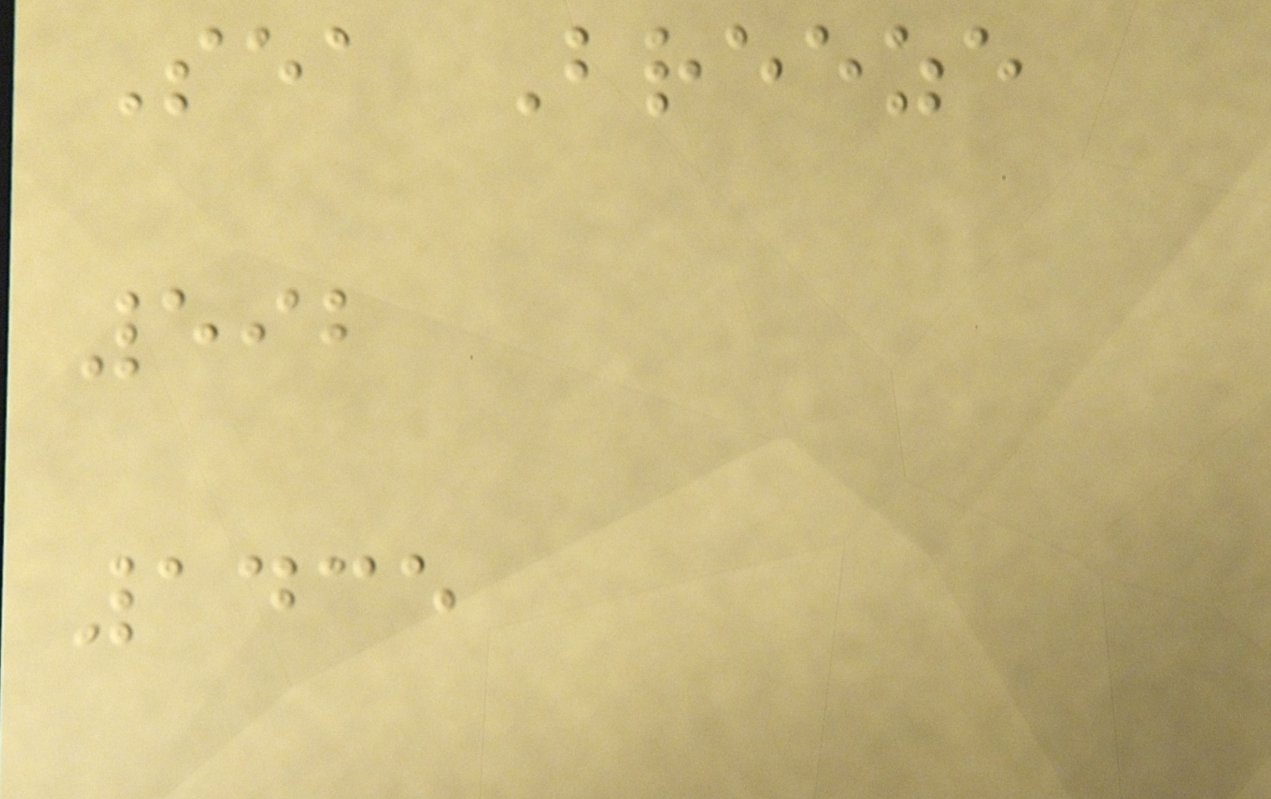Sea Breeze
592
1435
